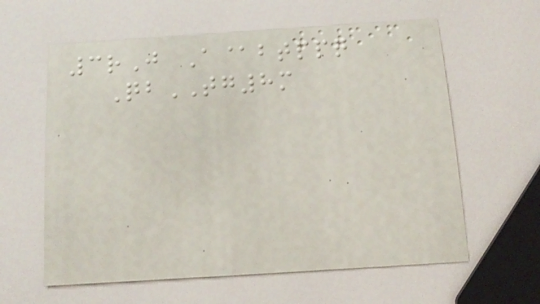3rJ A@btppq
QbTG8m
